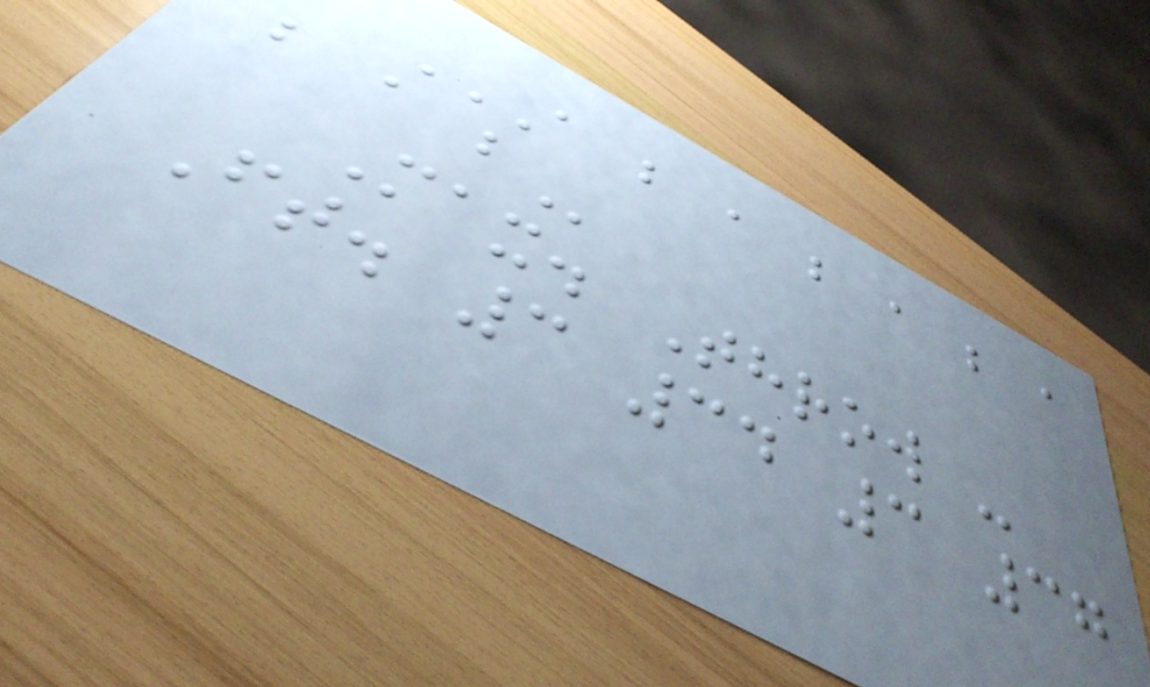A B A B A B A
B A B
Max. Throw -
Ft. 3 34 3 37
